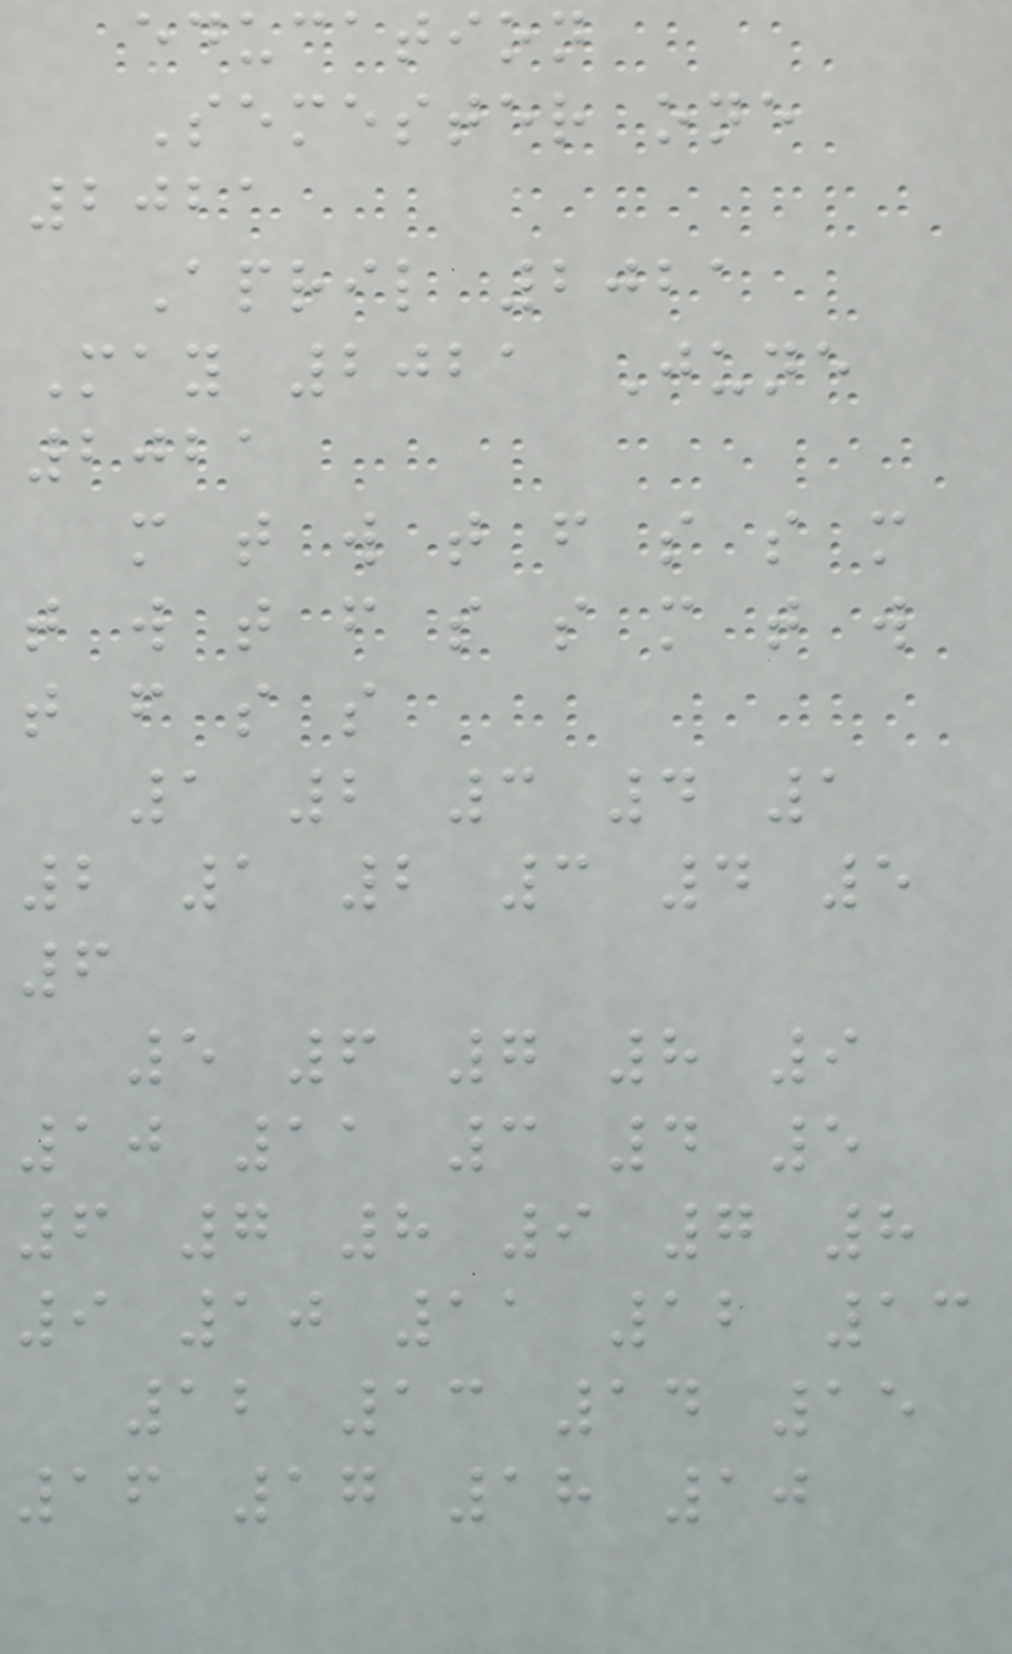education
Semester one
2021
April 2021
May 2021 June
2021
m t w t f s s m
t w t f s s m t w
t f s s
1 2 3 4 1
2 1 2 3 4 5
6
5 6 7 8 9
10 11 3 4 5
6 7 8 9 7 8
9 10 11 12 13
12 13 14 15
16 17 18 10
